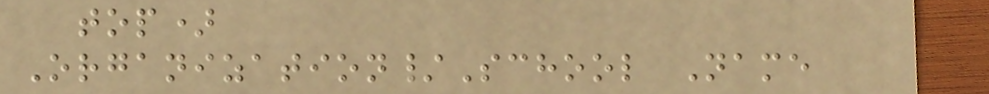top)
Organization/School Name
